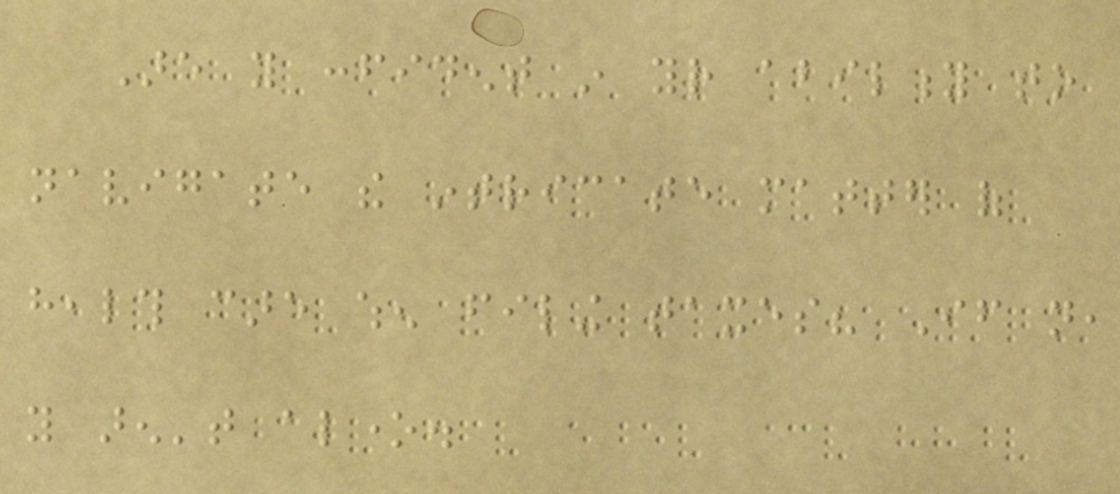Are you confident in your ability to
navigate the intricate matter of
health care when filing taxes? If not,
you aren't alone.
